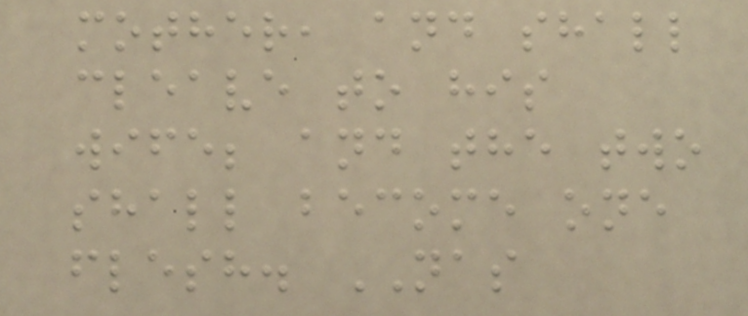mother, and shall
cleave to his
wife; and the two
shall become one
flesh. NAS
